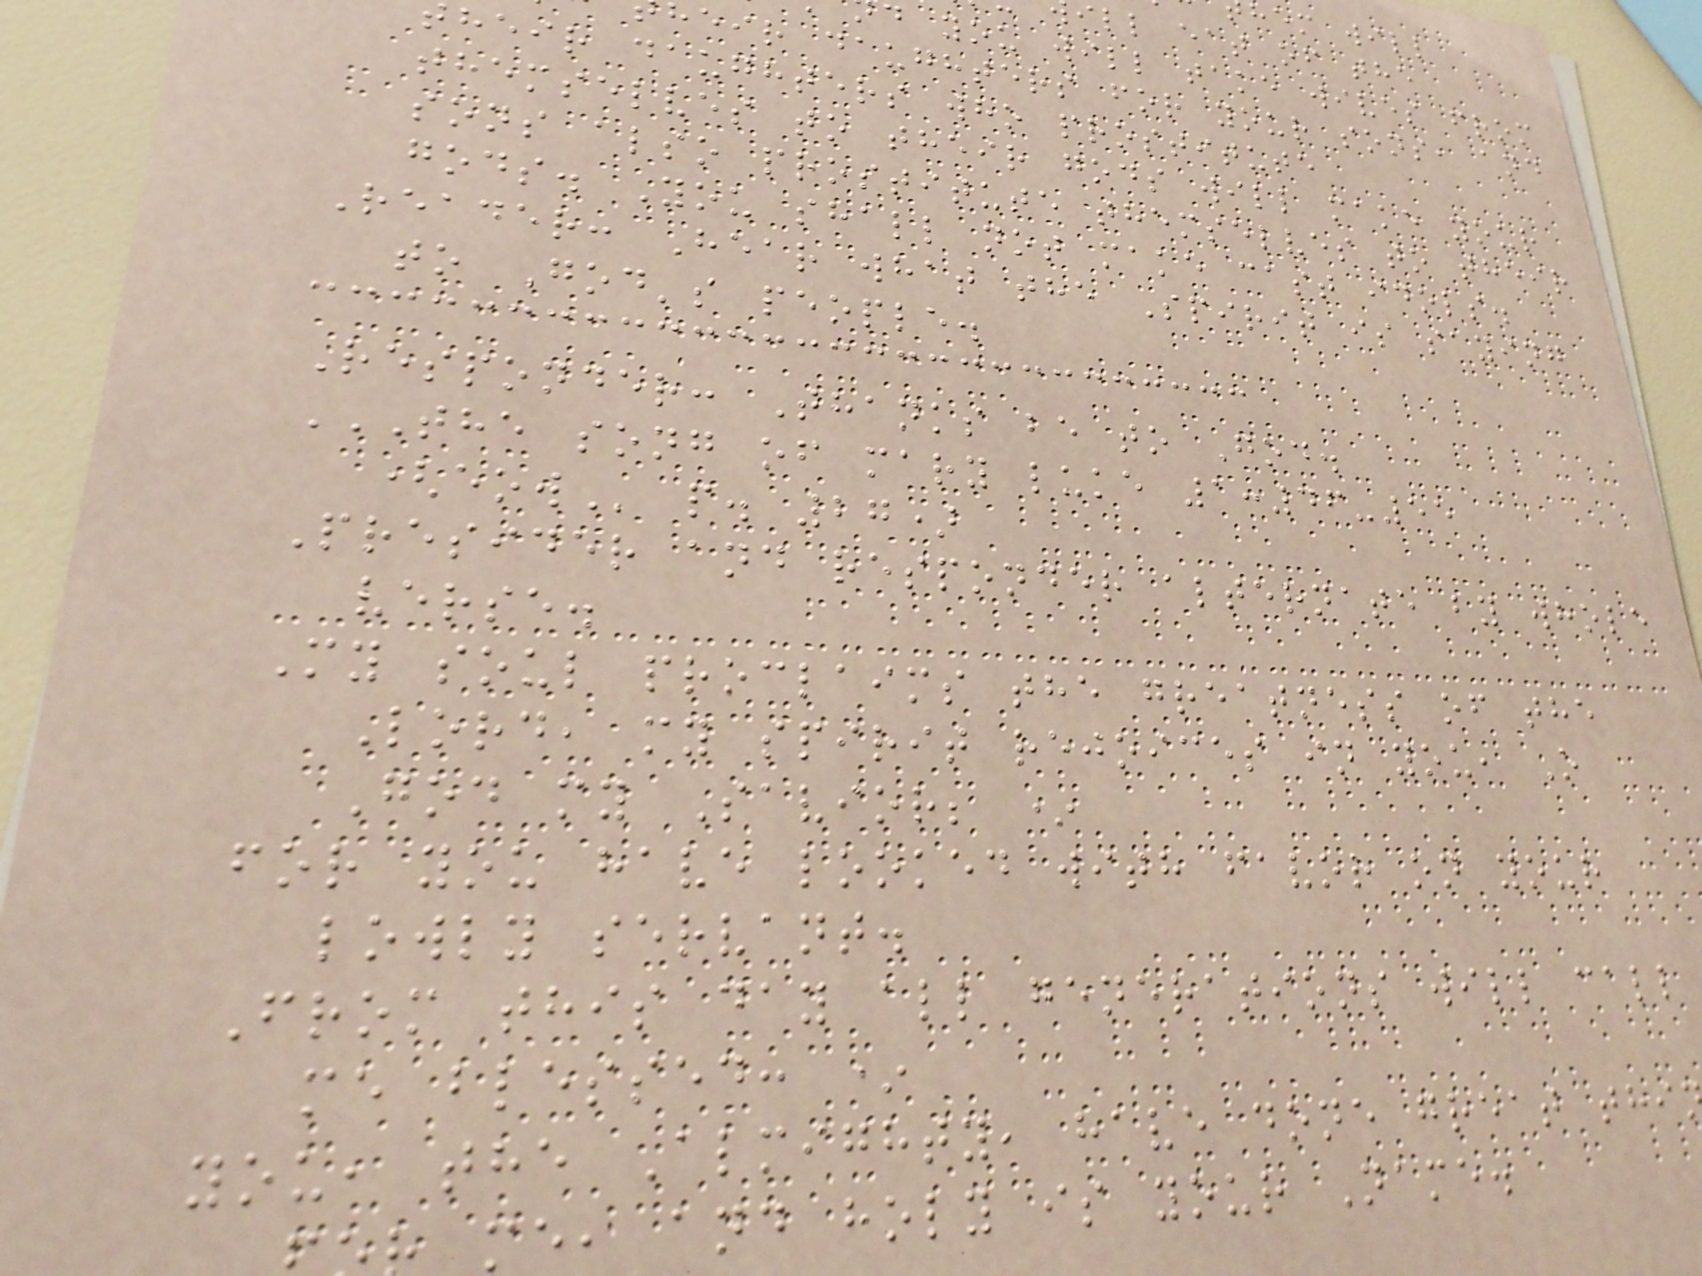ill eat of the
d you will take wives from
eir daughters for your sons, and
heir daughters who prostitute
themselves to their gods will make your
sons also prostitute themselves to their
gods. You shall not make cast idols.
Reader: Hear what the Spirit is saying
to God's people.
Responder: Thanks be to God.
THE SONG OF MARY LUKE 1:46-55
p. 27)
Presider and responder alternate by whole
verse.
My soul proclaims the greatness of the
Lord, my spirit rejoices in you, O
God my Savior; *
for you have looked with favor on your
lowly servant.
From this day all generations will call
me blessed: *
you, the Almighty, have done great thi
me, and holy is your Name.
